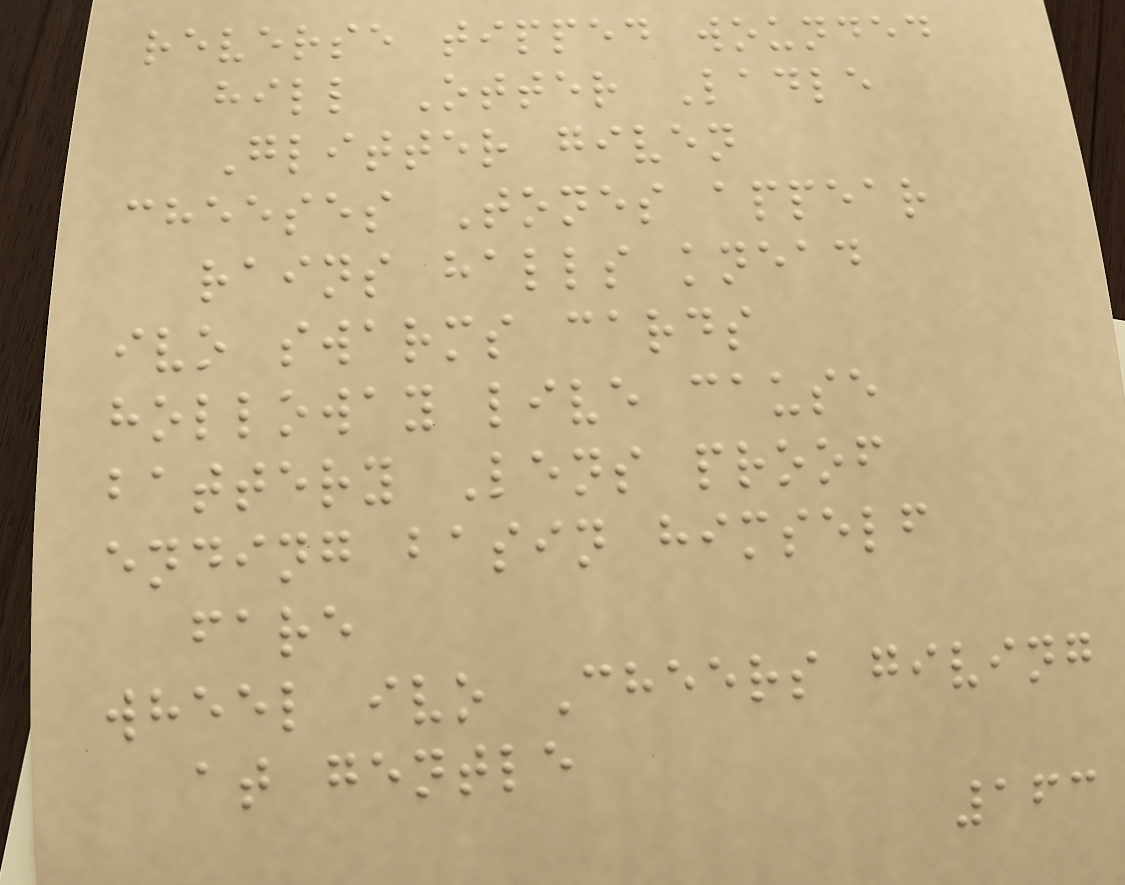reverse tipped wounded
hill Otter Ladle
Glitter given
cheeses Tones appear
rains halls knead
ivo swarms cards
holloway live cause
battery Lens proof
ending basin himself
fare
wheel ivo Cheers giving
at gentle
163
